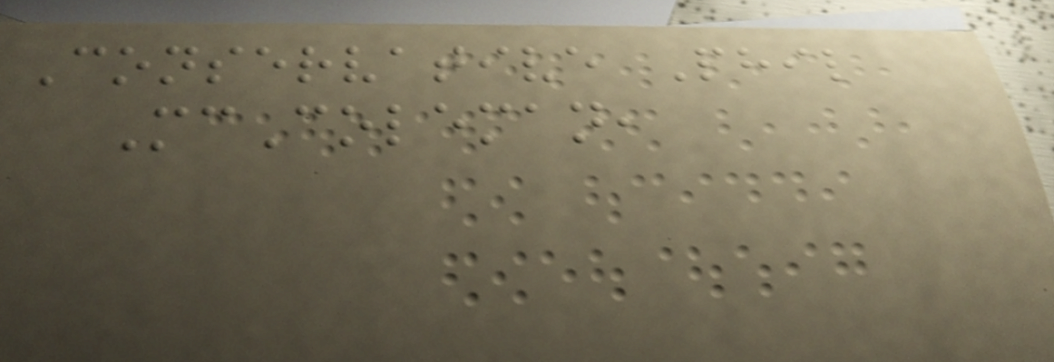Conservative Phil
McColeman,
